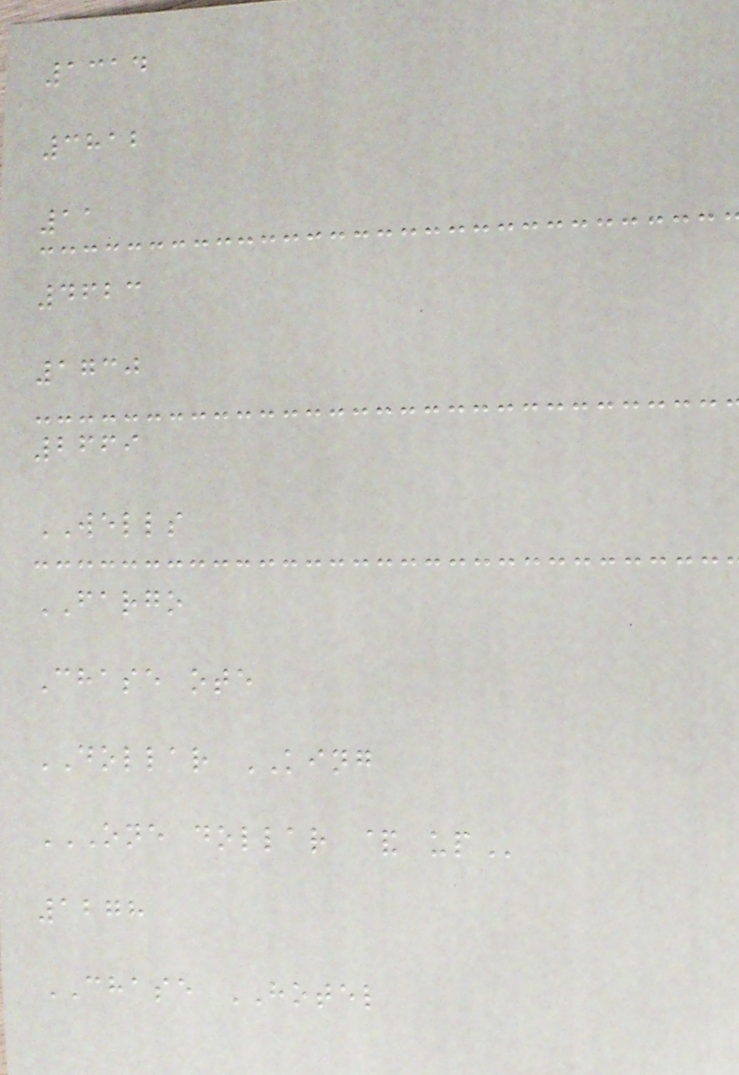1314
3812
11
4623
1730
2669
WELLS
FARGO
Chase ote
DOLLAR KING
ONE DOLLAR & UP
1278
CHASE HOTEL
